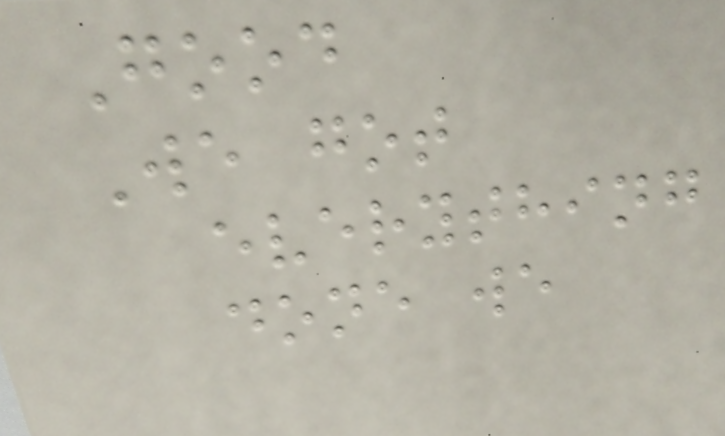Good
We got
everything
done we
